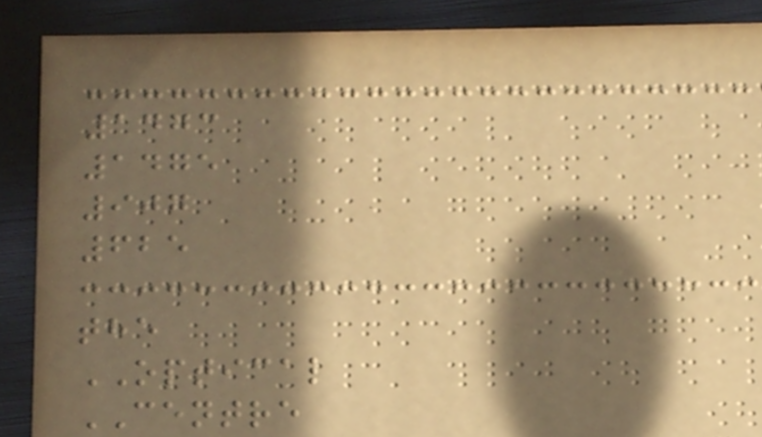1473
1475
907
625
the
OPTICAL
CENTRE
